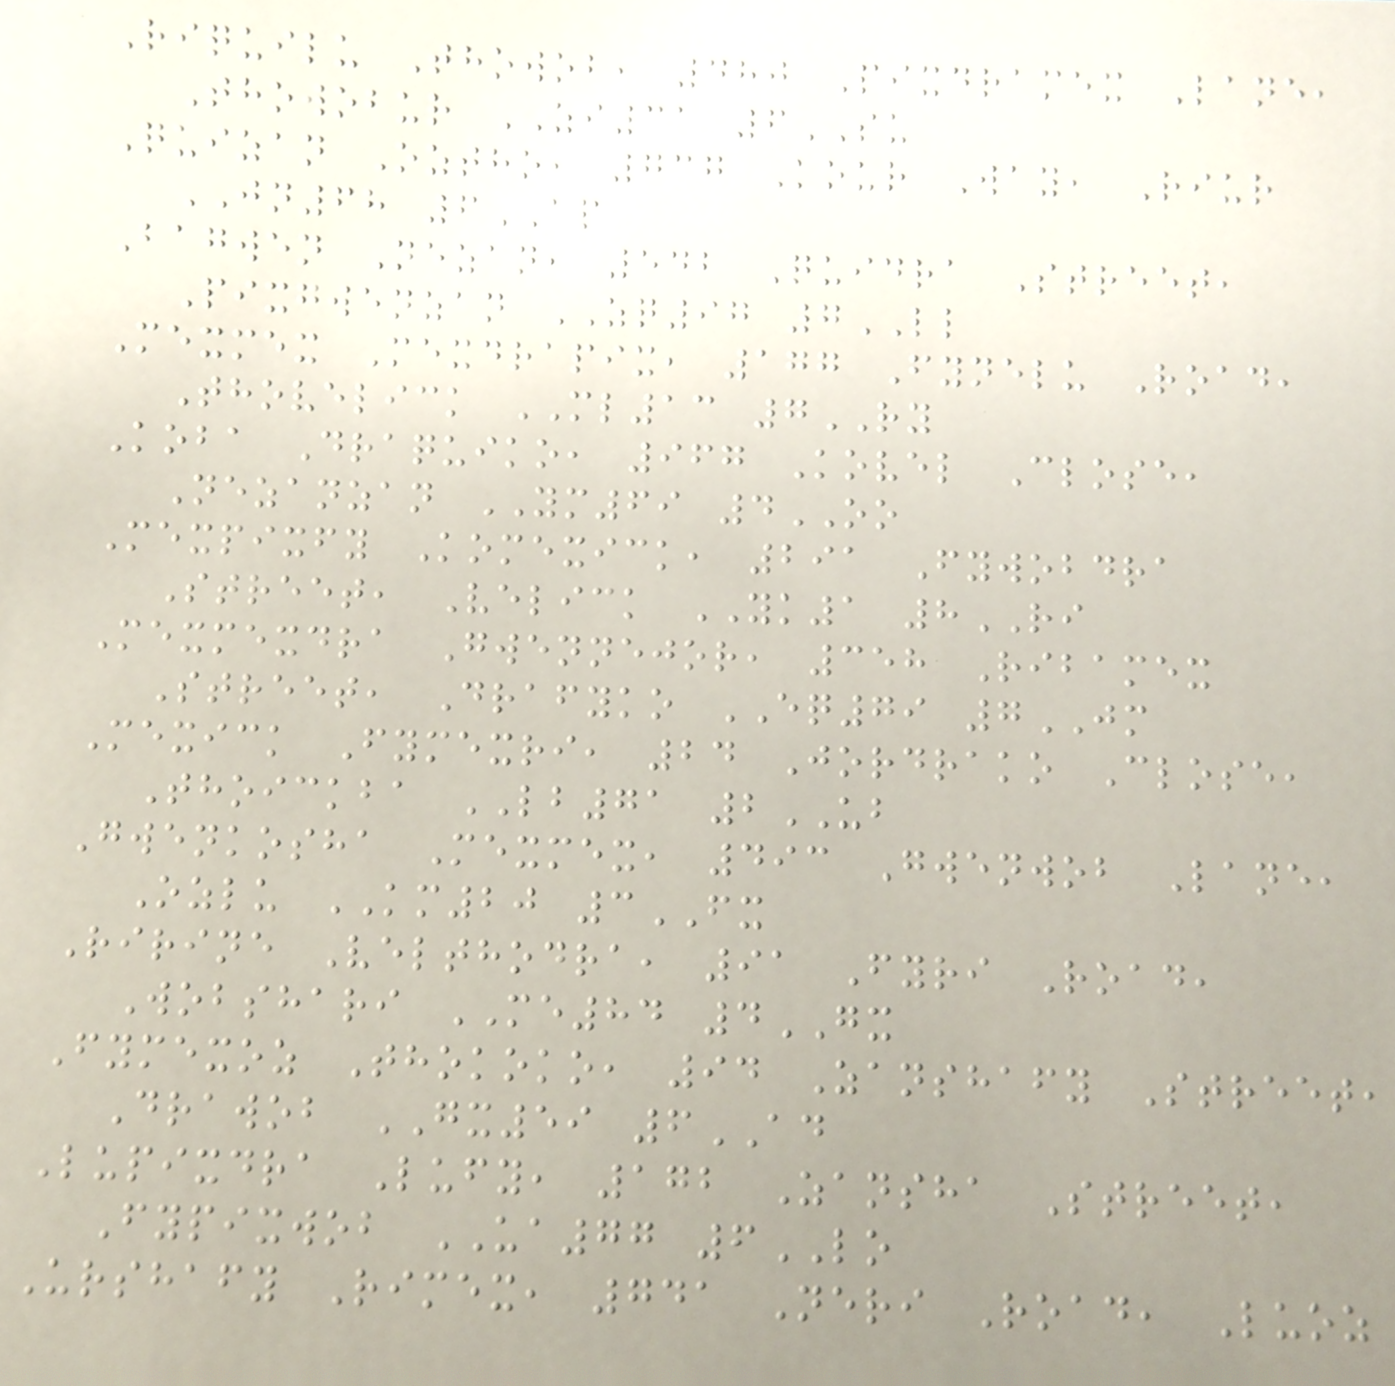Riquilu Thowob, 480 Pixdramex Lane,
Thowobur ZI31 6SU
Quizan Oztho, 737 Kour Way, Riur
JN68 6AP
Bagwen Nezan, 542 Quidra Street,
Pixgwenzan ZQ97 7LL
Mexmex Mexdrapix, 177 Fynelu Road,
Thovelick ML13 7RY
Koba Draquiko, 967 Kovel Close,
Nezanzan YM69 4OO
Mexpixfy Komexick, 291 Fywobdra
Street, Velick YK1 8RI
Mexmexdra Gwennejor, 358 Ribamex
Street, Drafyko EQ79 7JM
Mexick Fymexri, 24 Jordrako Close,
Thoickba LB71 2UB
Gwenkosha Mexmex, 493 Gwenwob Lane,
Ozlu KM20 3FX
Ririne Velthodra, 91 Fyri Road,
Wobshari ME84 4GX
Fymexoz Thokoko, 94 Zanshafy Street,
Drawob GX59 6AD
Lupixdra Lufy, 172 Zansha Street,
Fypixwob UA77 6LO
Urshafy Rimex, 741 Neri Road, Luoz
